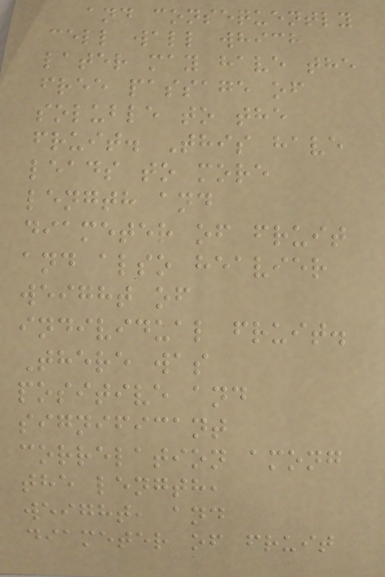and consequently
cell wall which
later may have the
free passage of
soluble to the
fruit. This have
leads to more
length and
diameter of fruit
and also heavier
weight of
individual fruit.
There was
positive and
significant
correlation among
the length,
weight, and
diameter of fruit
